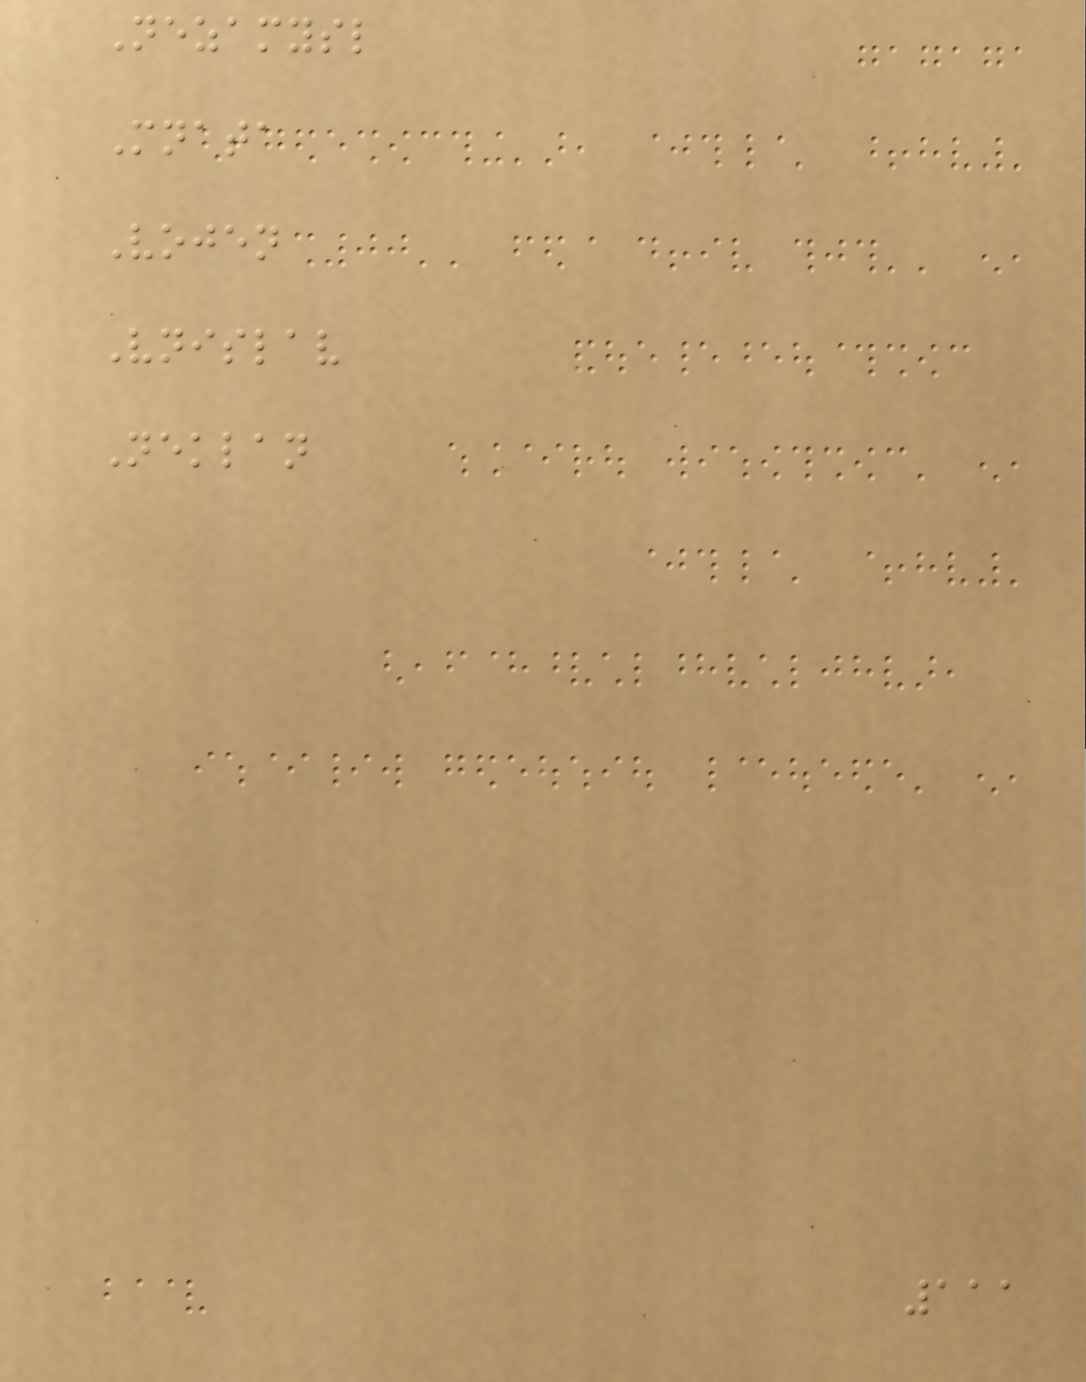Nezamysl
Mnata
Vojen
Vnislav
Neklan
111
